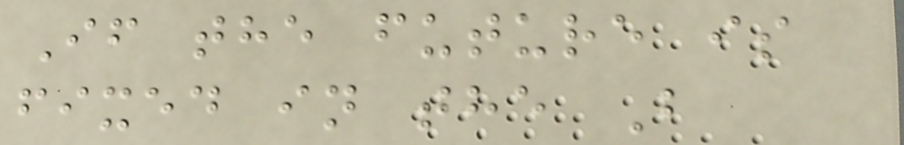If the future is
fixed in the B
